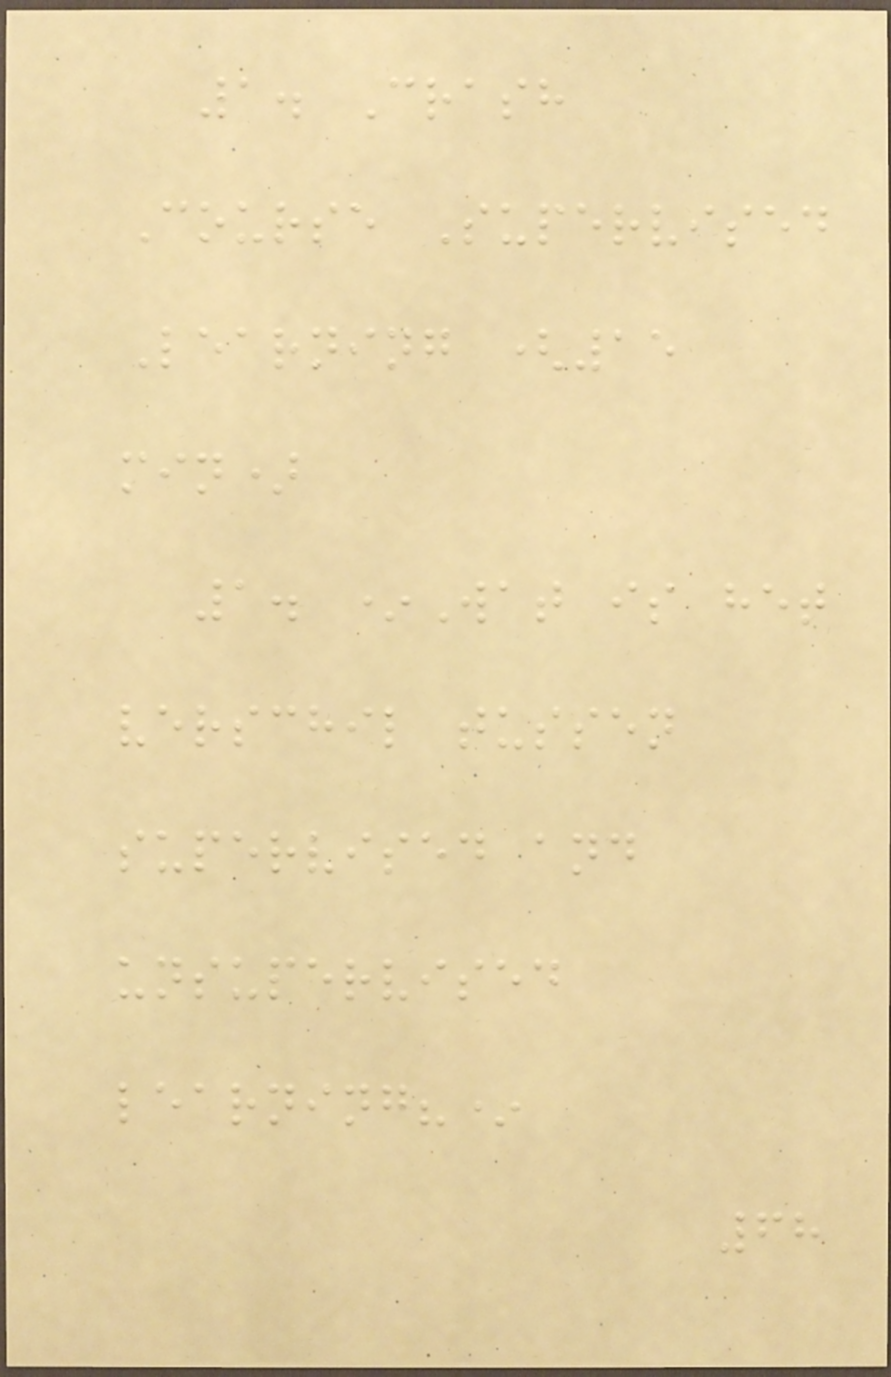1. Crash
Course Supervised
Learning (15
min)
1. *Wat is het
verschil tussen
supervised and
unsupervised
learning?*
68
